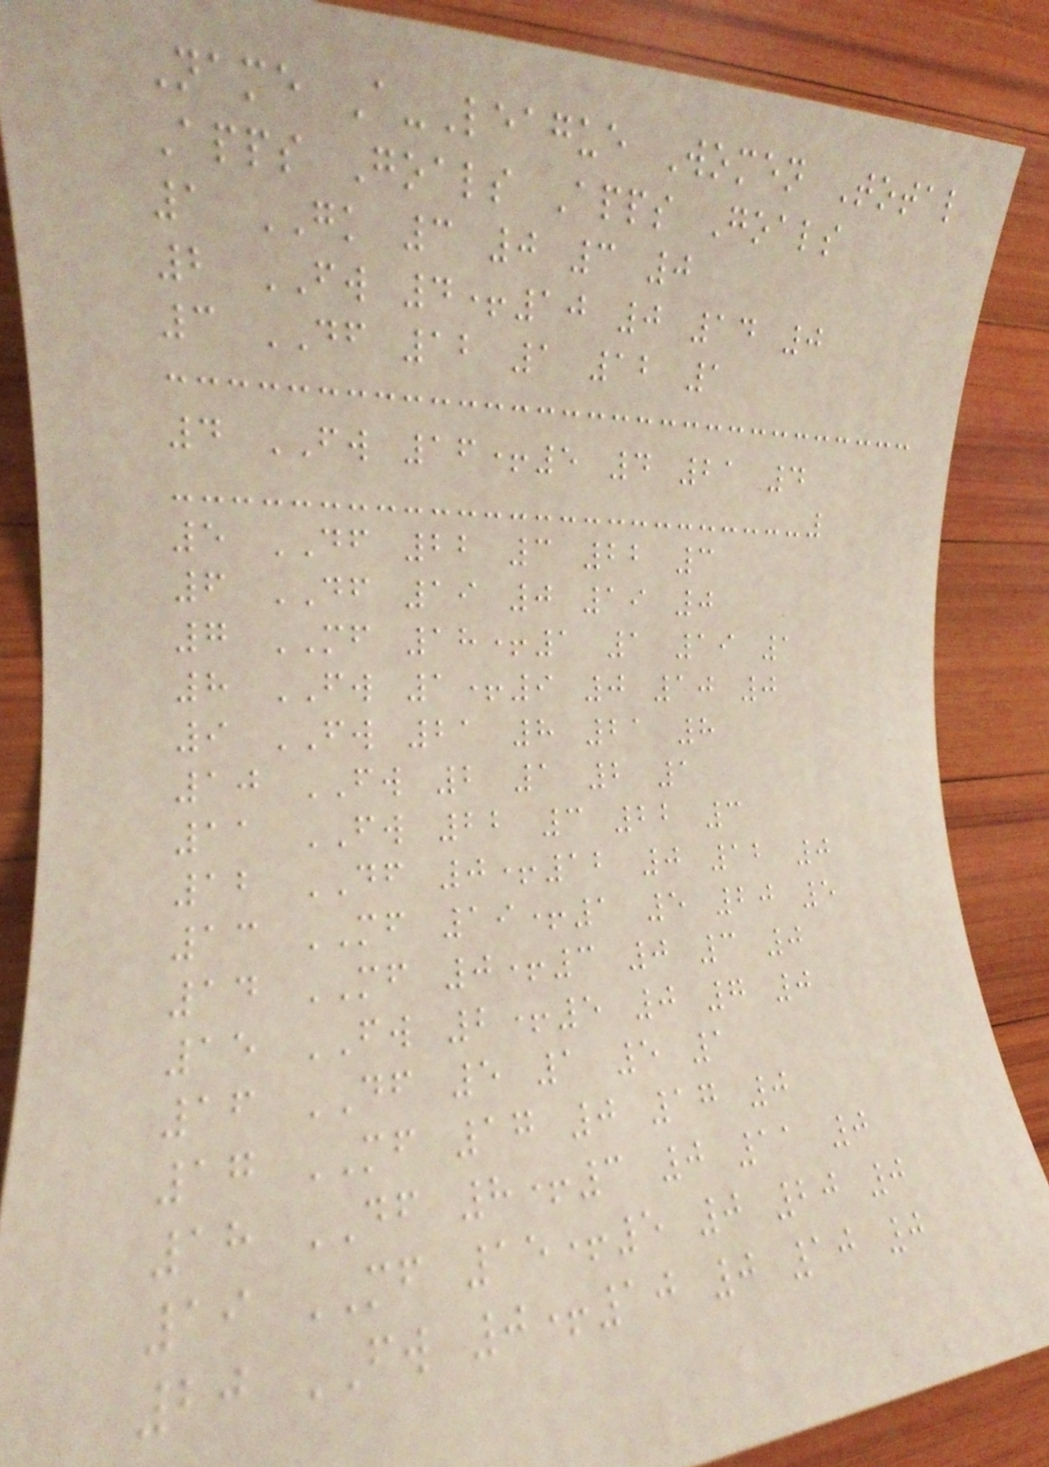Name A-League Women Total
Apps Goals Apps Goals
1 GK 3 0 3 0
2 FW 4+10 0 14 0
3 DF 12 1 12 1
4 FW 16+5 4 21 4
5 DF 22 3 22 3
6 DF 19 0 19 0
7 MF 18+1 1 19 1
8 FW 1+9 0 10 0
9 FW 21 8 21 8
10 FW 2 1 2 1
11 FW 22 3 22 3
12 DF 0+12 0 12 0
13 MF 19+1 5 20 5
14 MF 0+3 0 3 0
15 FW 2+5 0 7 0
16 DF 5 1 5 1
17 MF 17 0 17 0
18 DF 8+3 0 11 0
19 MF 15+5 0 20 0
20 FW 0+10 0 10 0
